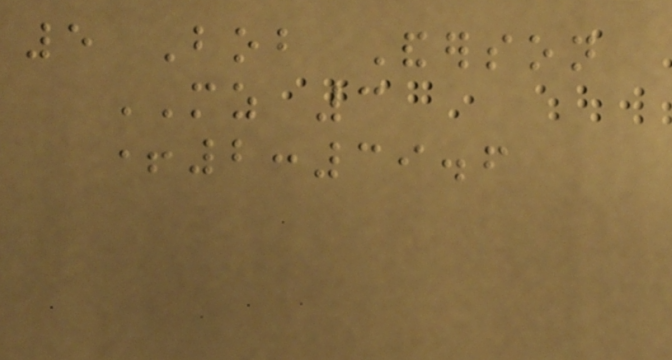5 Bob Anderson
MZ 3
+2:39.6
